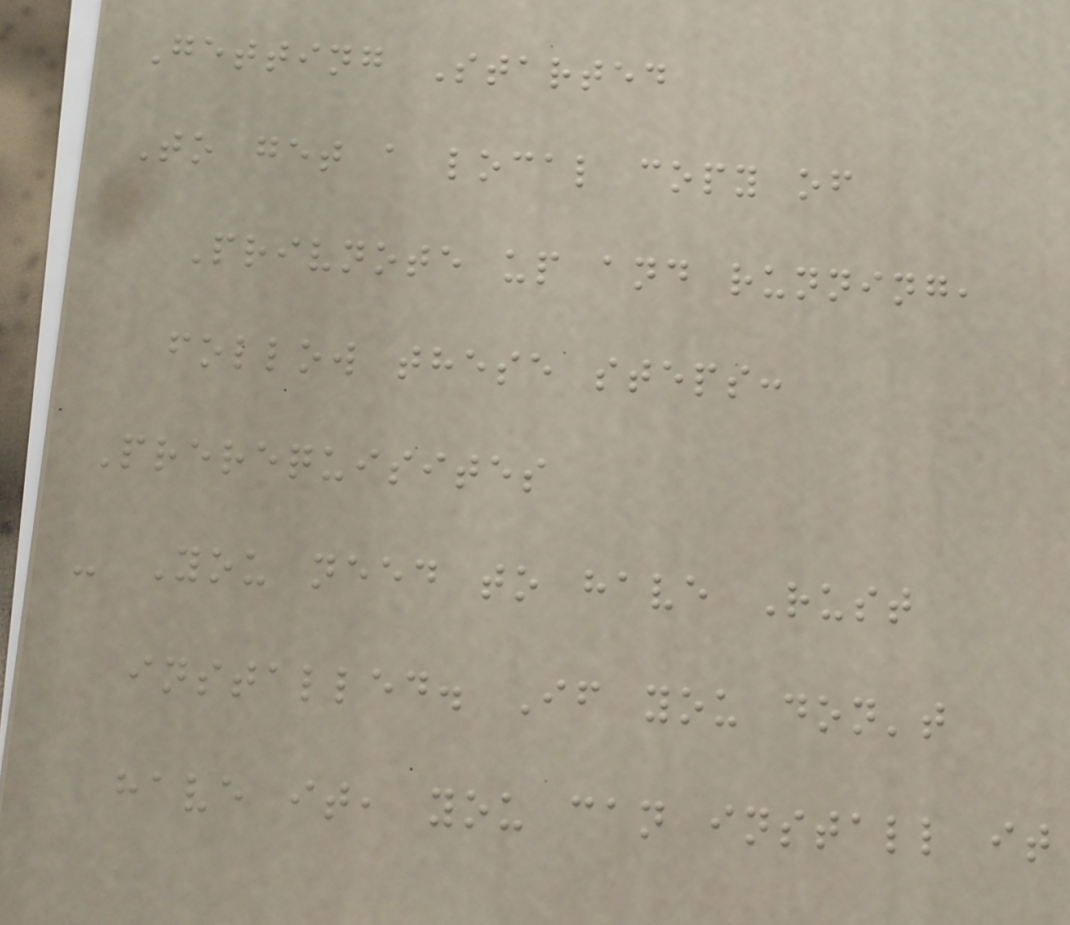Getting Started
To get a local copy of
Privnote up and running,
follow these steps:
Prerequisites
- You need to have Rust
installed. If you don't
have it, you can install it
